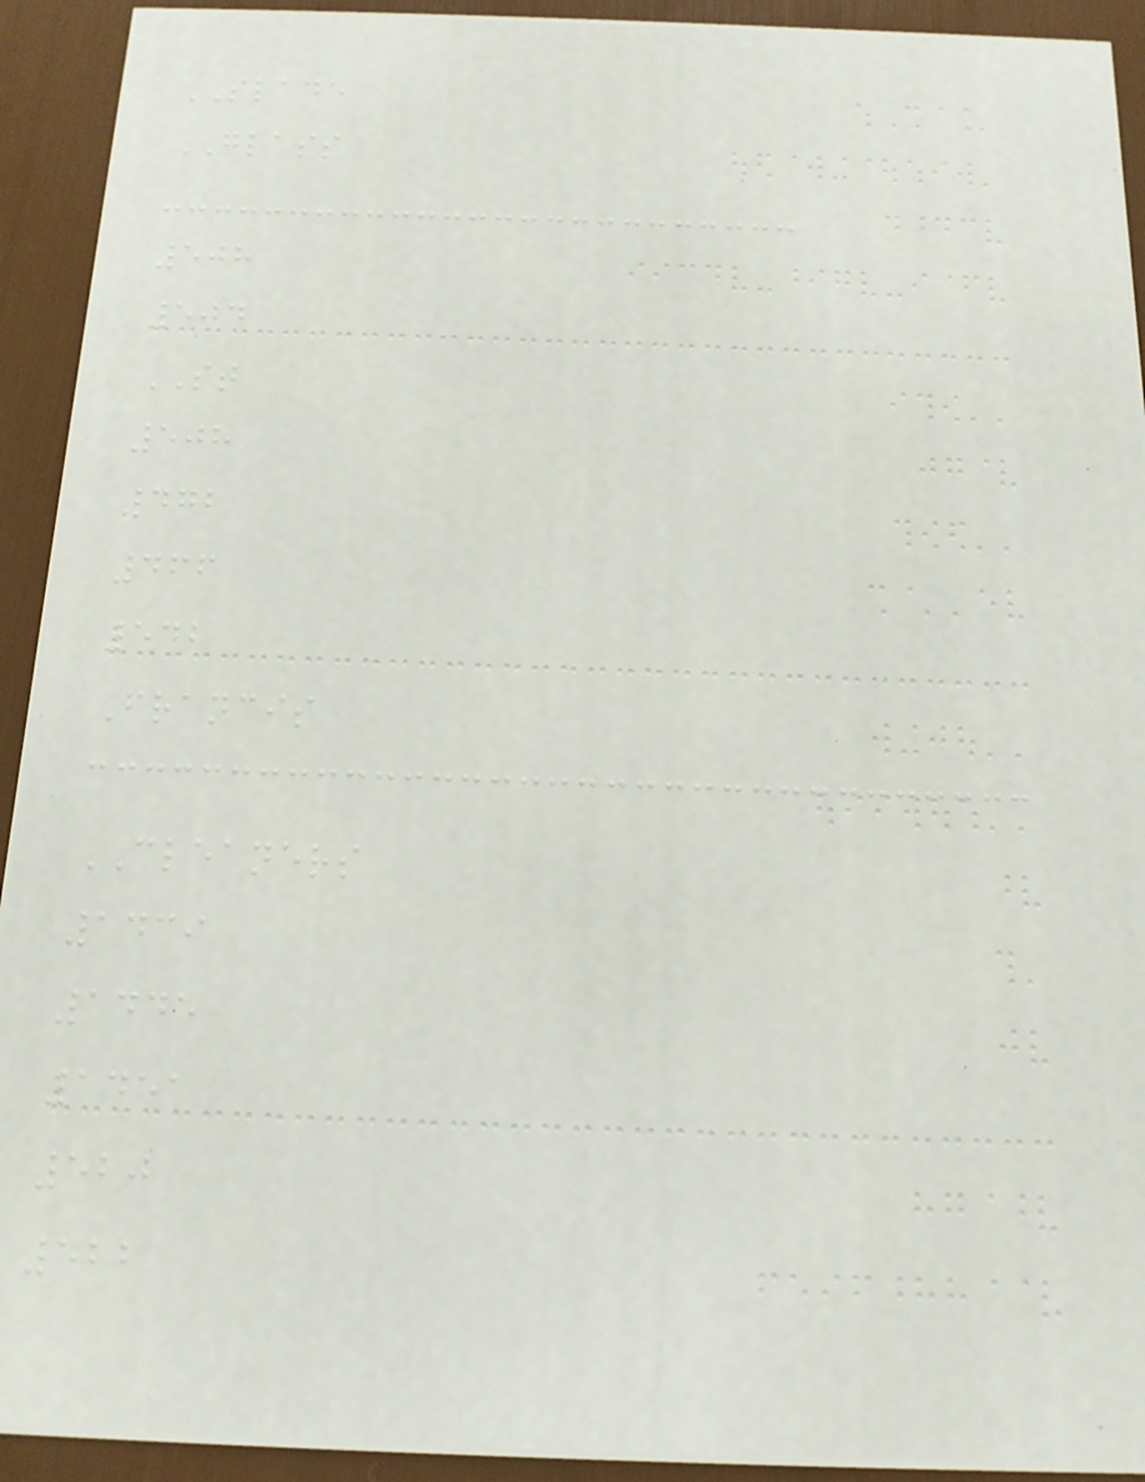SLADE
GLASS
508
504
ST
508
472
466
542
Francis
CLEANERS
1439
1445
1451
520
522
